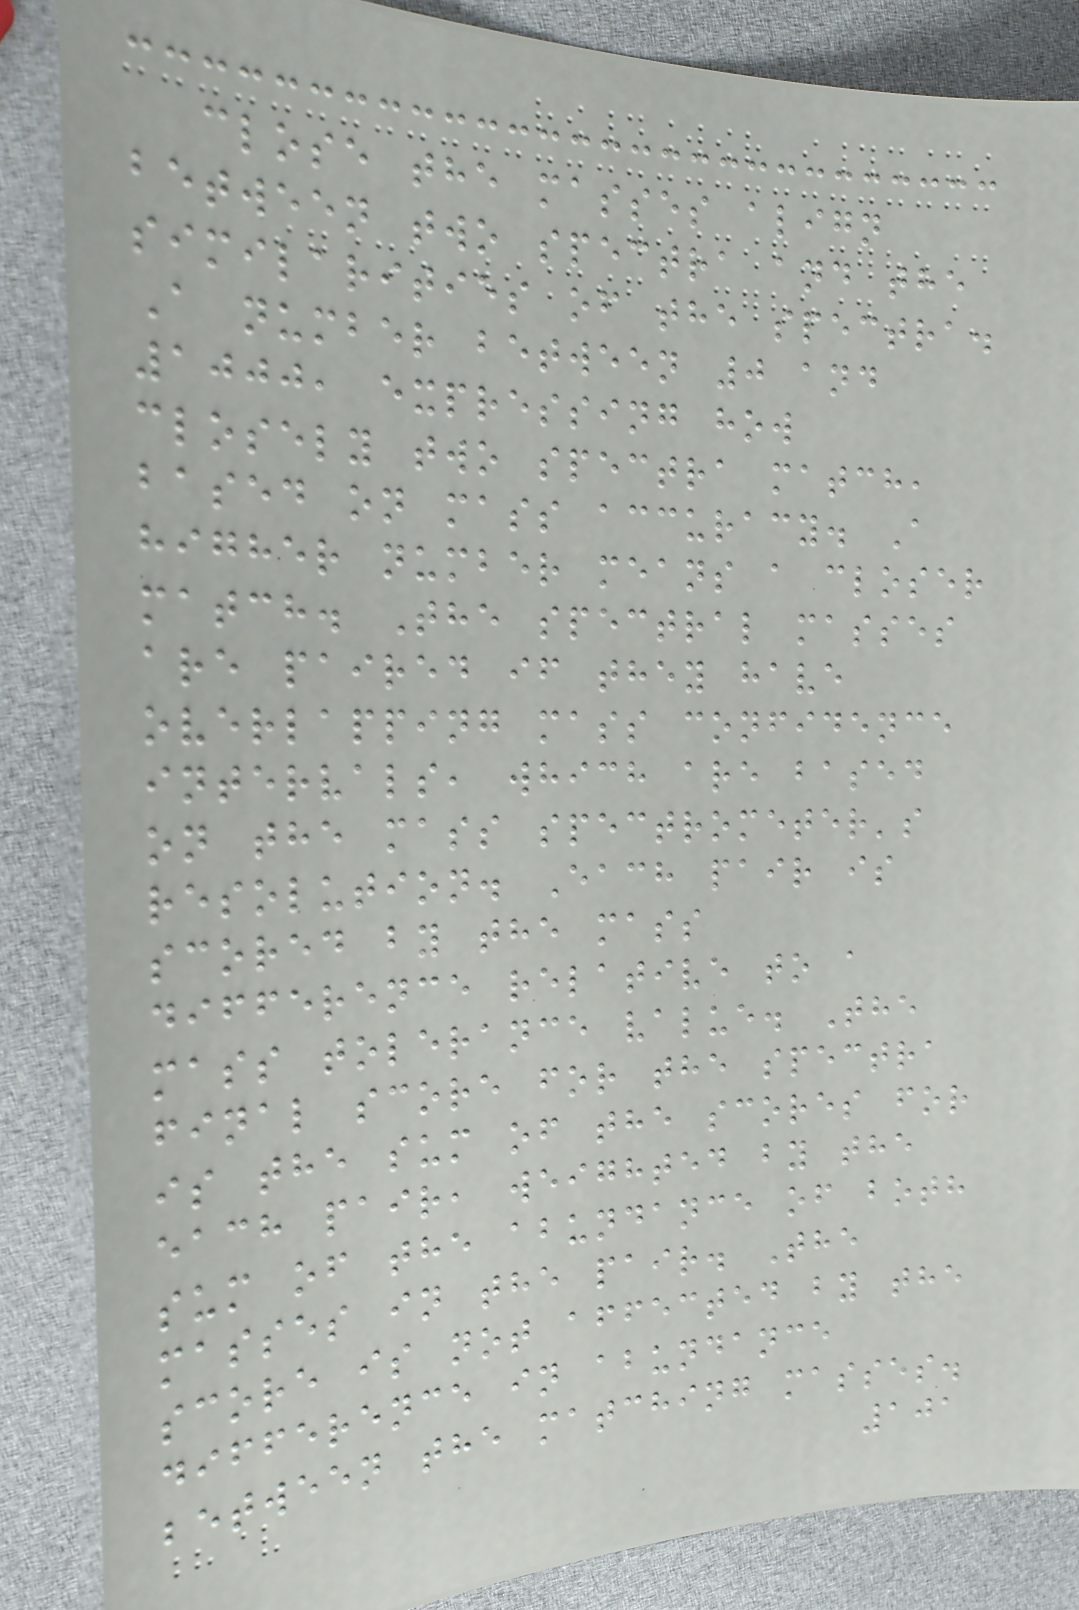close the masses align
between two spectra and the
similarities of the spectra.
A number between 0 and
1000, expressing how
closely two spectra match,
based on mass accuracy. A
higher number means a closer
match. The spectral masses
are paired if they have
overlapping mass confidence
intervals, which are based
on the mass spectrometer's
resolution. Each pair is
scored by the mass
difference relative to a
mass tolerance value. The
final score for the spectra
is the sum of the scores for
each pair, weighted by the
sum of the abundance of both
masses in the pair. The
score is not affected by the
difference in abundance
between the matching masses.
101
